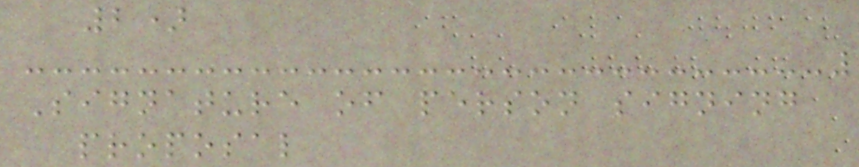2)
Signature of person signing
proposal
